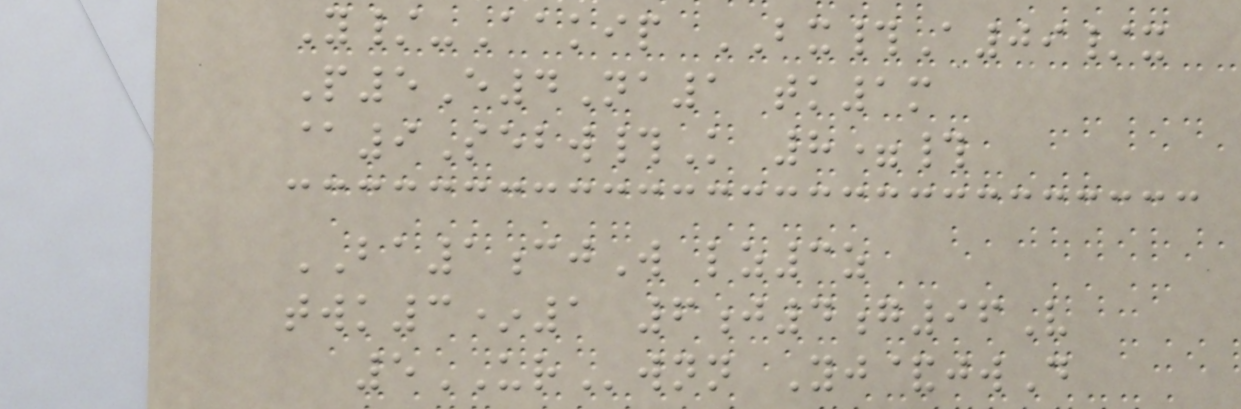Y/-Aakip BX#A09/x
P5E4Na1 tk1m
@9Sebw#K 8=#
BA1cjW lz3z
twk3*1 6j4g96V
5URwnn Yj&jwD
